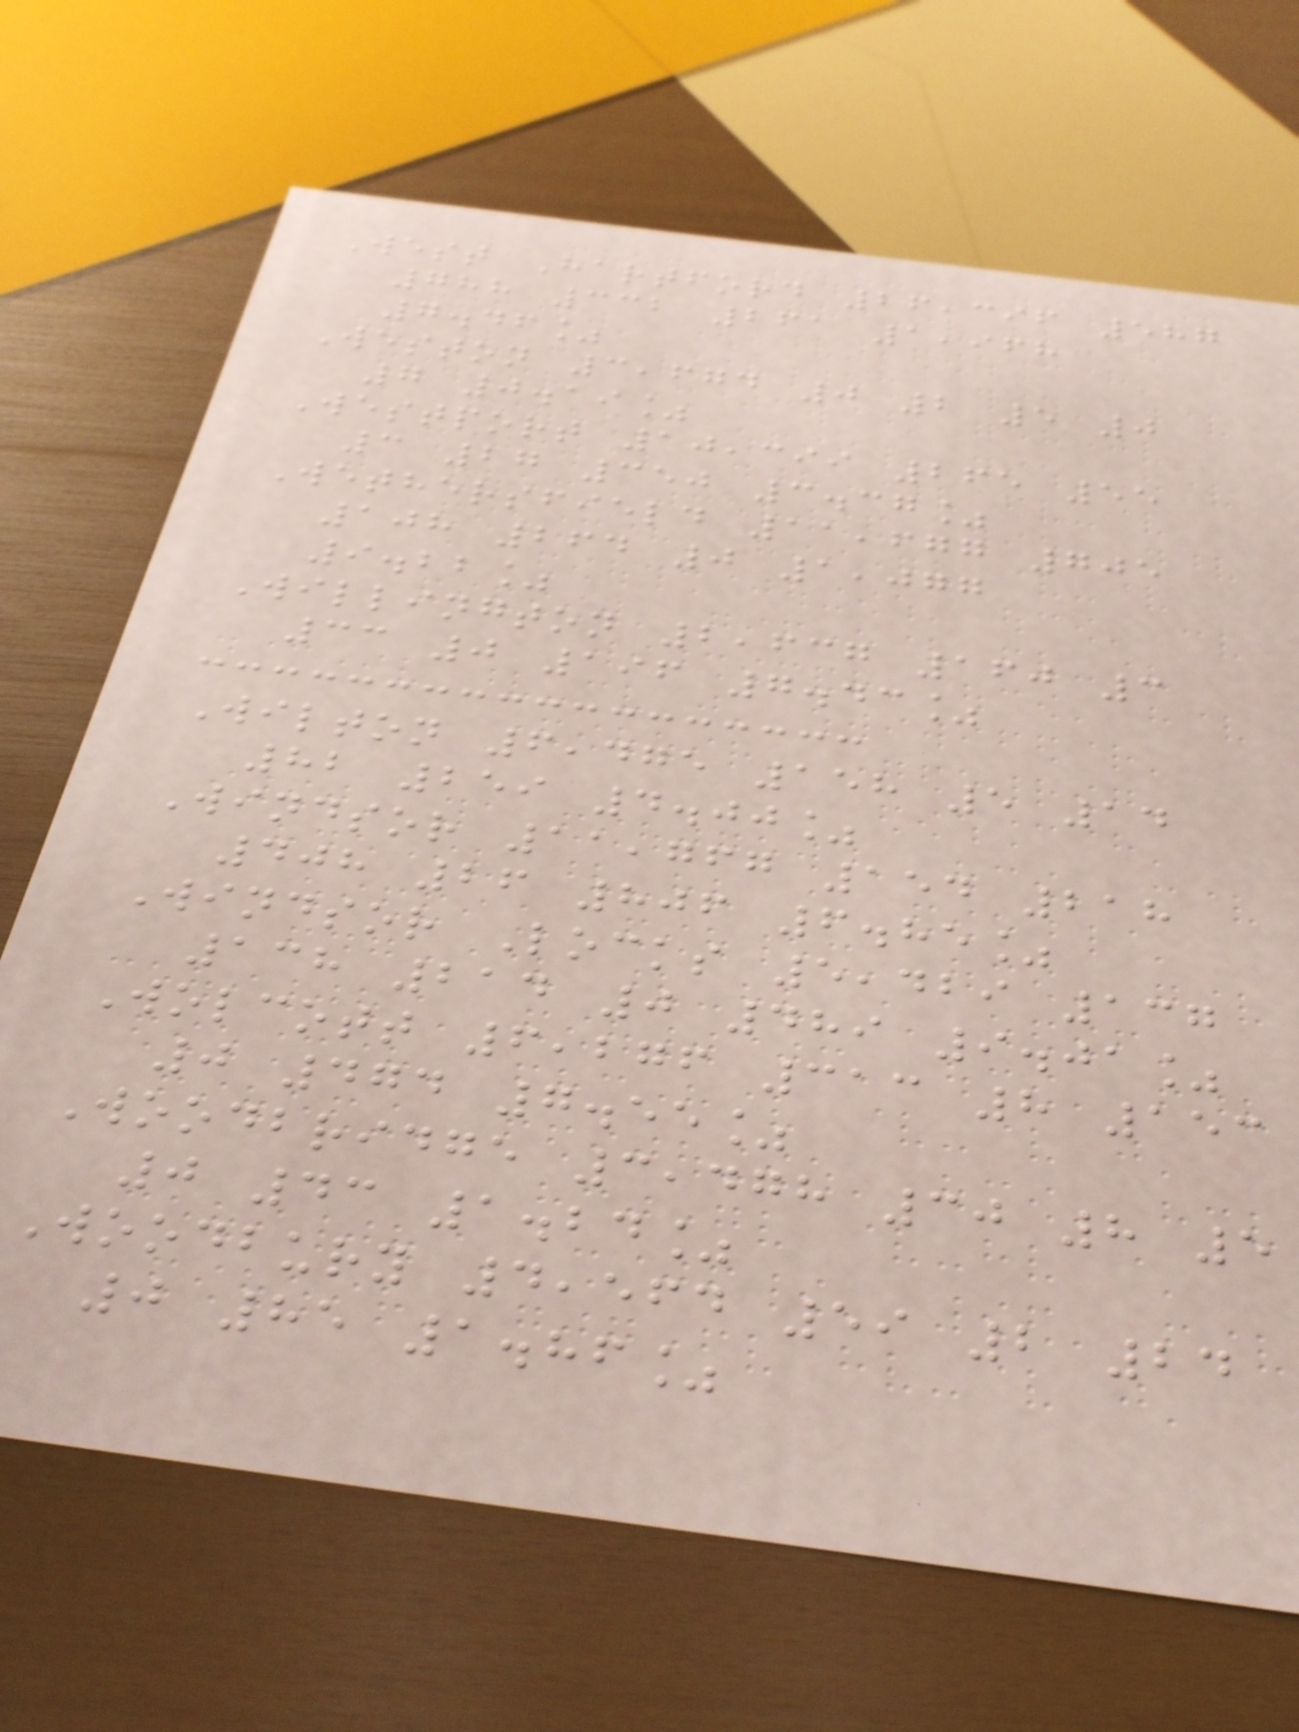West Hartford 26,396 587
788 332 261 1,968
7.46%
Weston 3,674 0 2 5 0
7 0.19%
Westport 10,399 265 55
3 27 350 3.37%
Wethersfield 11,677 705
108 264 0 1,077
9.22%
Willington 2,637 160 3
33 0 196 7.43%
Wilton 6,475 158 5 14
82 259 4.00%
Windsor 11,767 154 218
408 26 806 6.85%
Windsor Locks 5,429 137
138 214 0 489 9.01%
Wolcott 6,276 313 8 153
0 474 7.55%
Woodbridge 3,478 30 8 5
0 43 1.24%
Woodbury 4,564 59 2 24
0 85 1.86%
